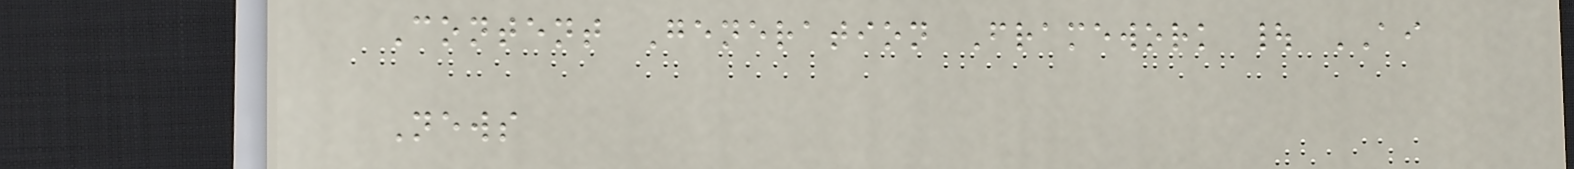Content Generation Framework | AI
News
